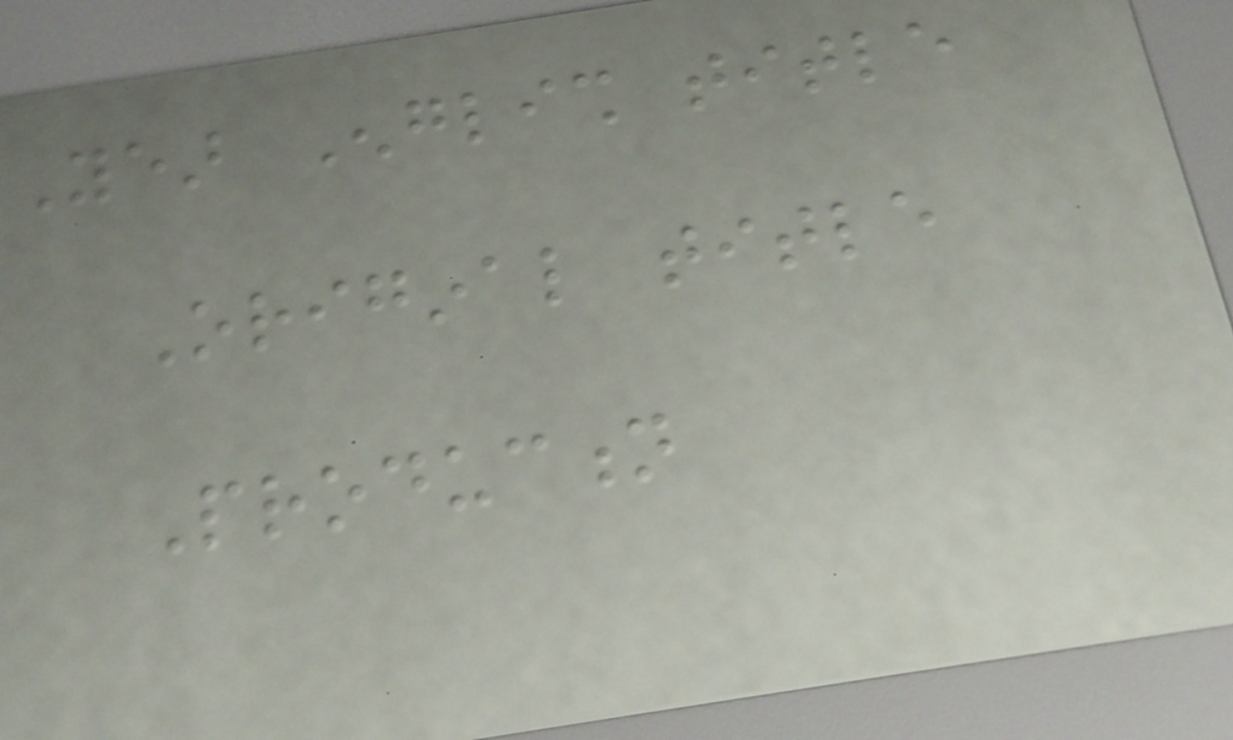Year English title
Original title
Production
